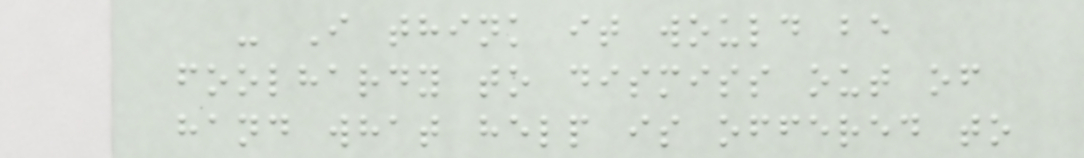- I think it would be
foolhardy to dismiss out of
hand what help is offered to
